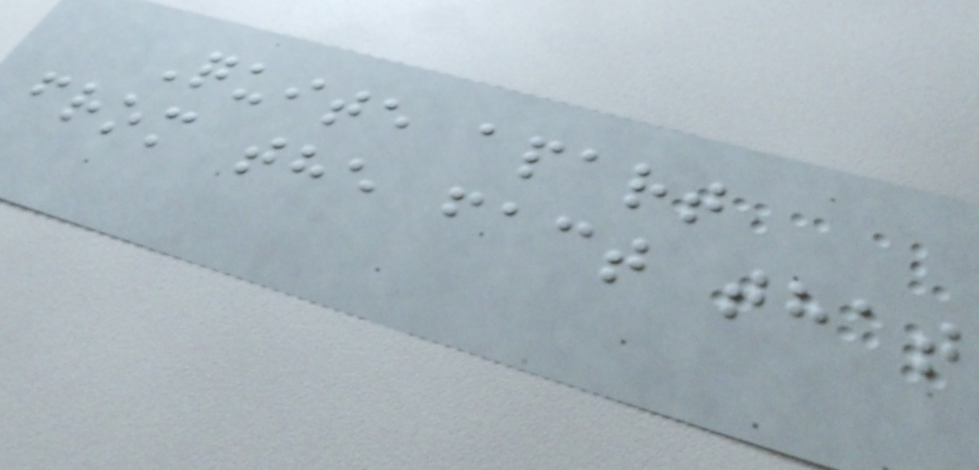Quite apart
from the fact that
